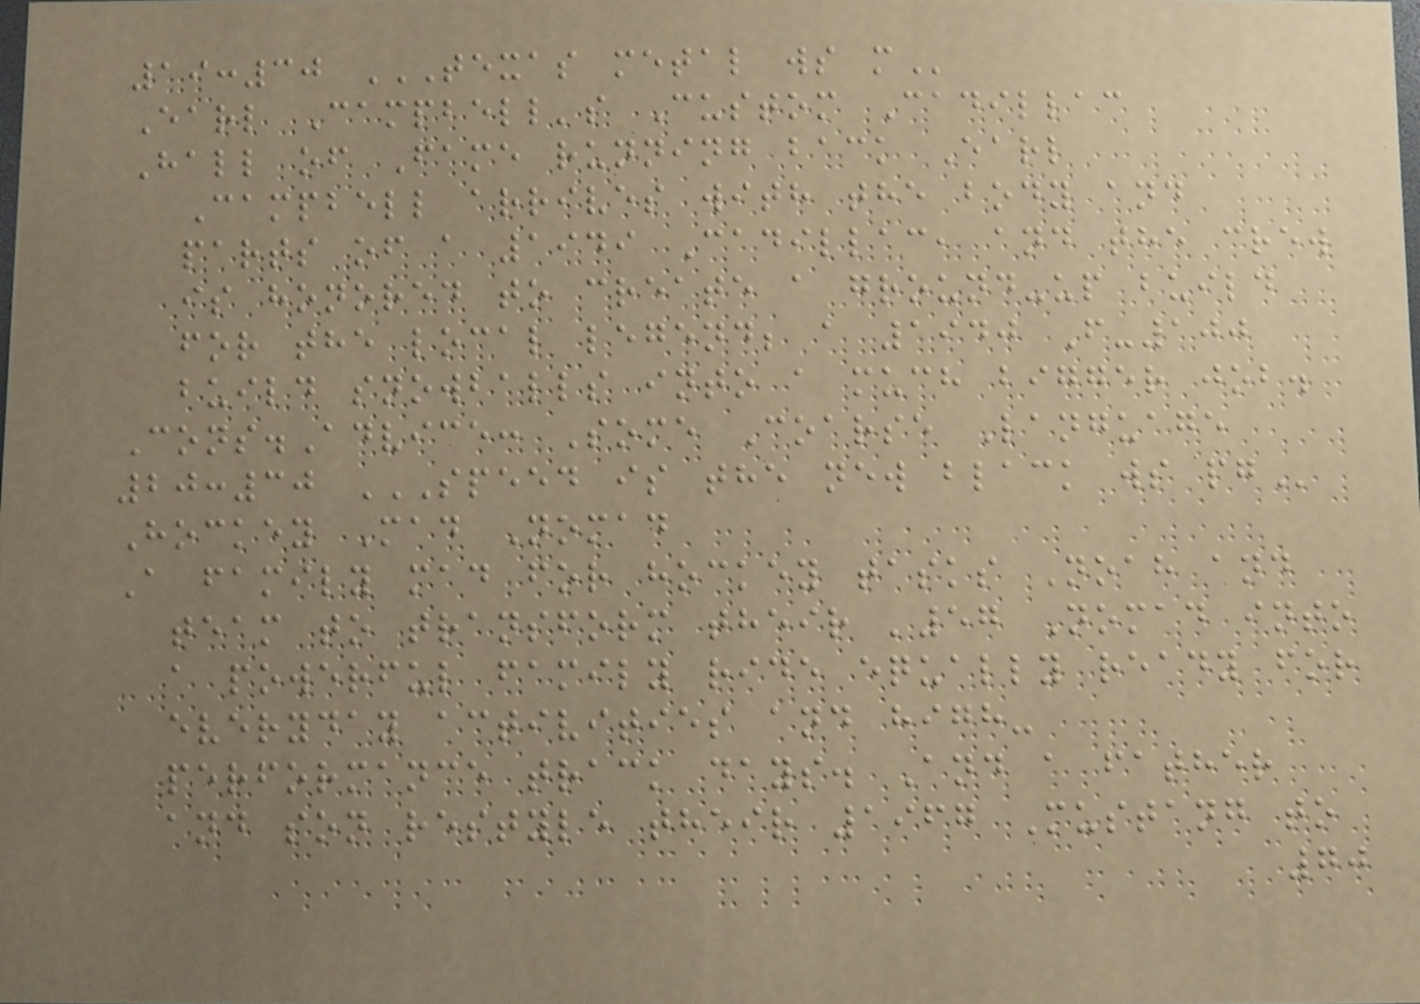19:30 TEXAS METAL WS M
Earl Campbell's Custom Cadillac
Hall of Fame running back Earl
Campbell arrives with the body and
parts of a 1949 Cadillac, and the crew
is honored to create a ground-up build
for the local legend; a 1940 F-100
build snowballs into a much bigger job.
Cons.Advice: Some Coarse Language
20:30 SPEED IS THE NEW BLACK WS PG
Hockey Mad Nomad
A family mad for hockey tasks Noah and
team to transform their '57 Nomad into
a powerful family ride equally ready for
everyday activities and high-
performance track days. And a father
and son restyle their 1967 Mustang to
70
